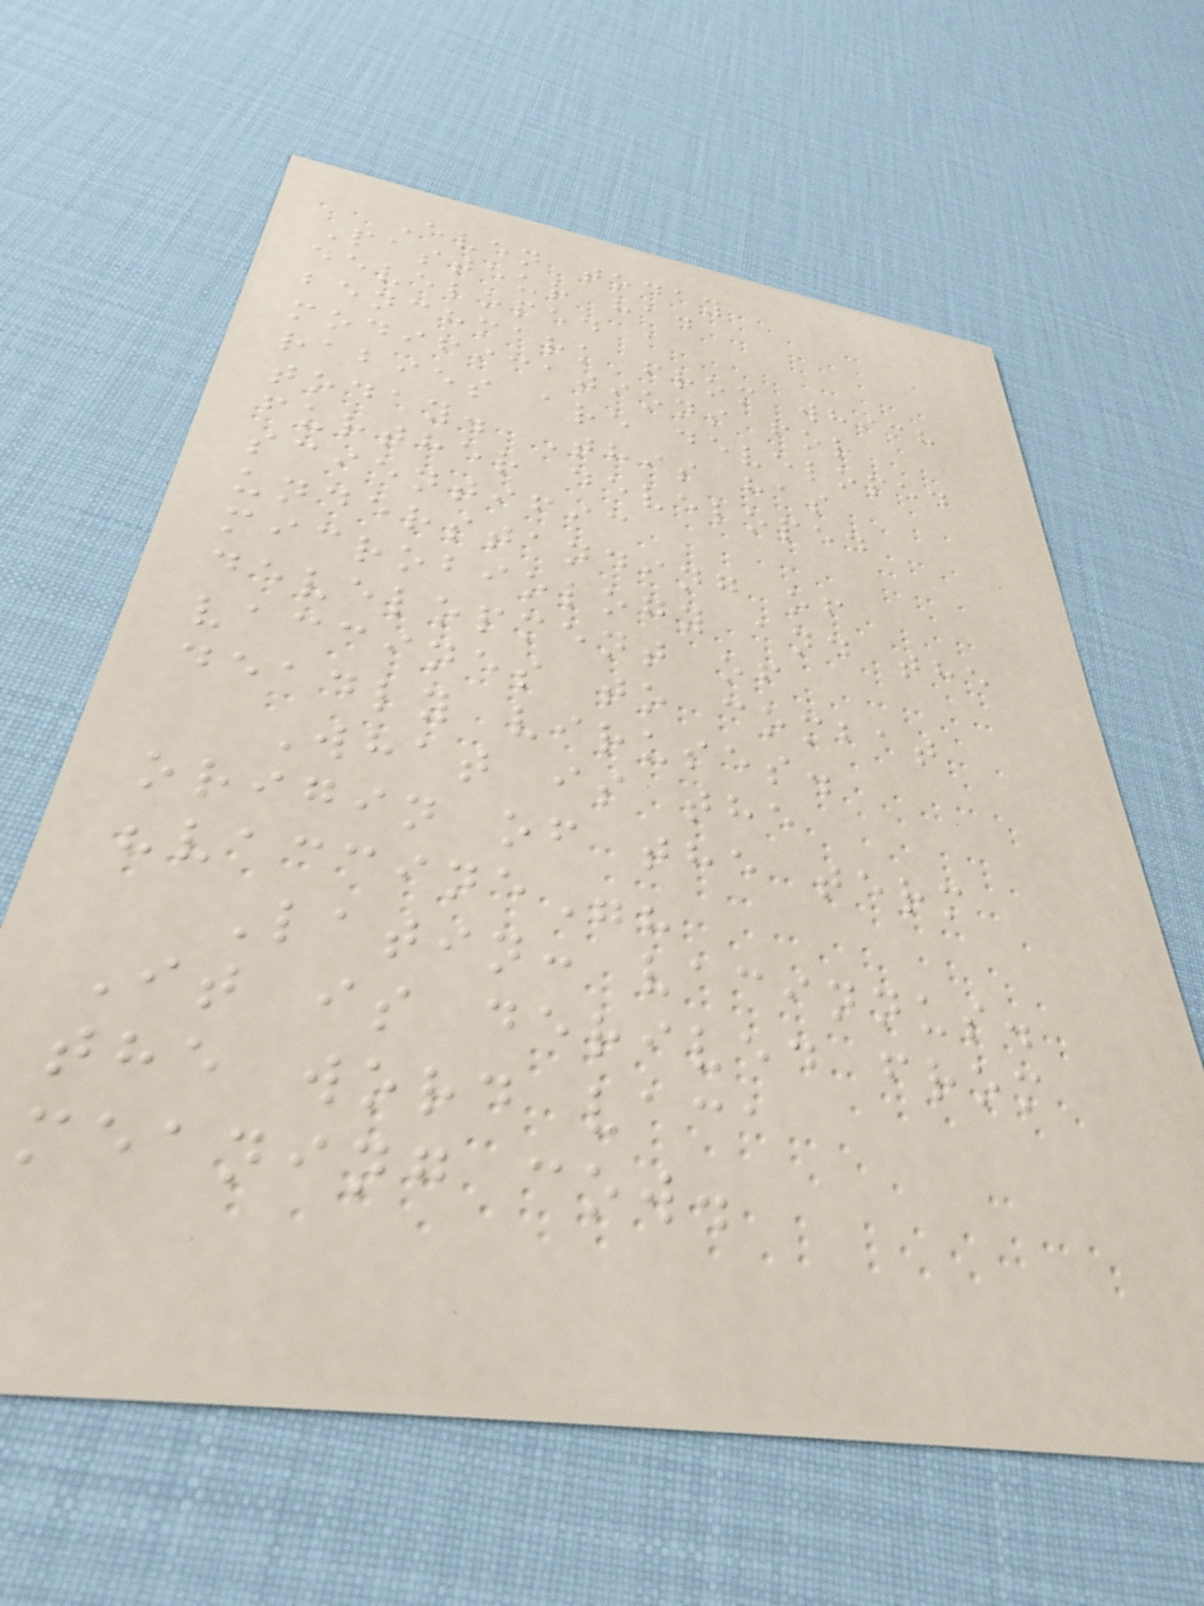Even today
Pasteur had
developed a
benchmark from which
modifications for
rabies are developed
today. This has
further developed
scientific
understanding of
microbiology and the
development of
vaccines to combat
deadly viruses.
What is the
origin of the term
"vaccine"?
Latin: vacinnus.
It is derived from
the word vaca
meaning cow.
